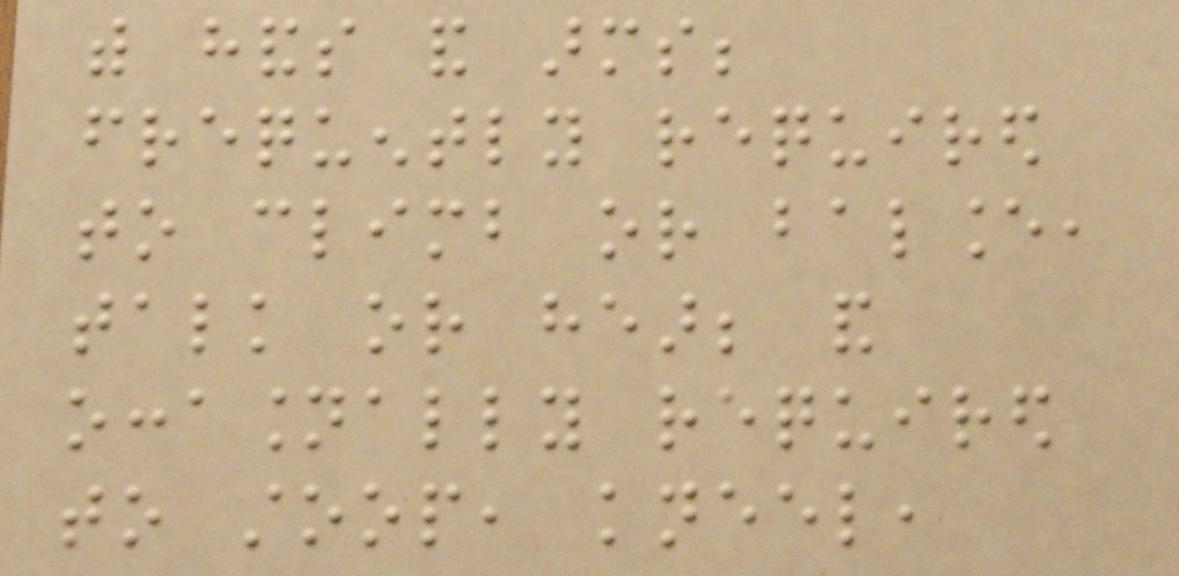with hands and arms;
frequently required
to climb or balance,
talk or hear; and
occasionally required
to stoop, kneel,
